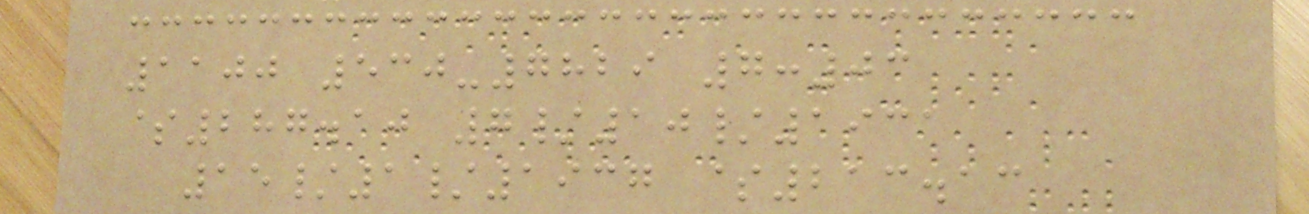1100 530-7829 7:03
$287.10 7/10/1931
15/1/1937 $213.13
